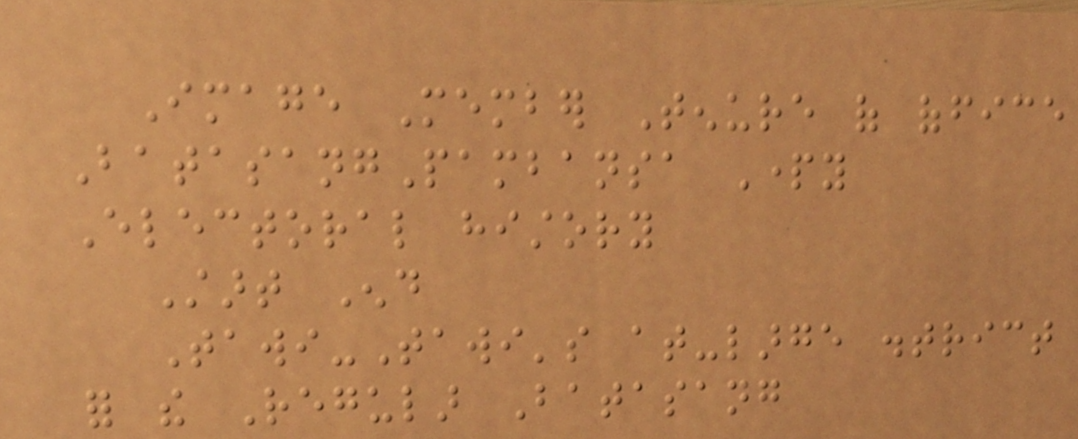Image Member Tenure of office
BatasangPambansa Party
Electoral history
Start End
Tawi-Tawi's at-large district
for the Regular Batasang
